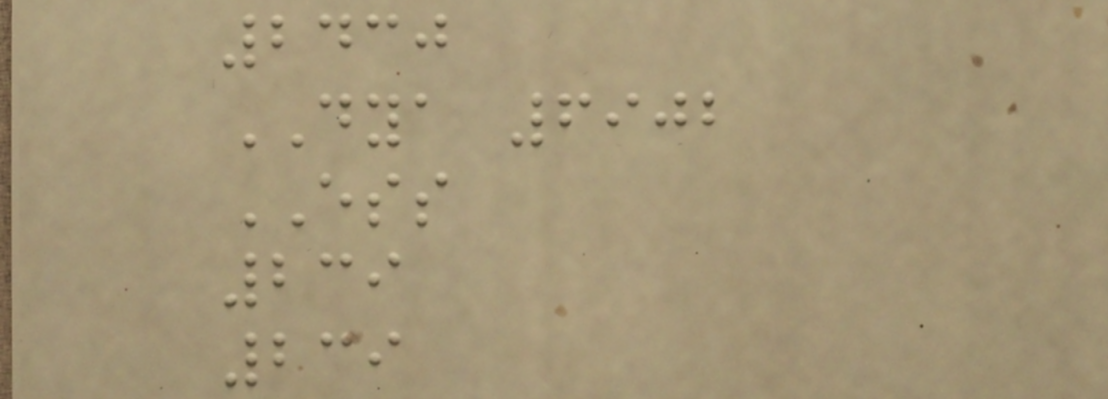2430
DYA 6902
ESS
239
239
